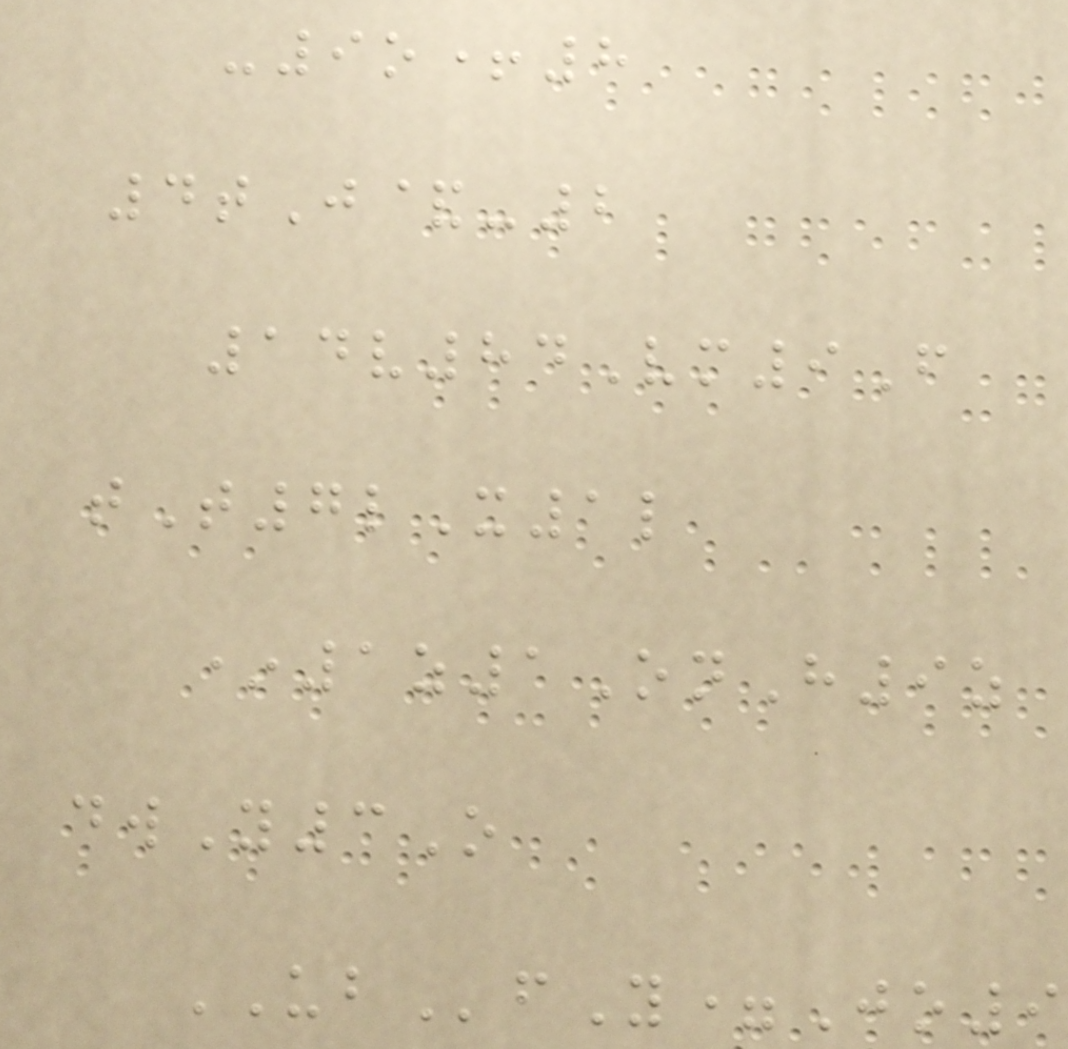-9o+8
4tJ&-2
14v84Vm9F
tT7lX1l
*1z1OnH9z
dwY3O
UBfY=Jo9
